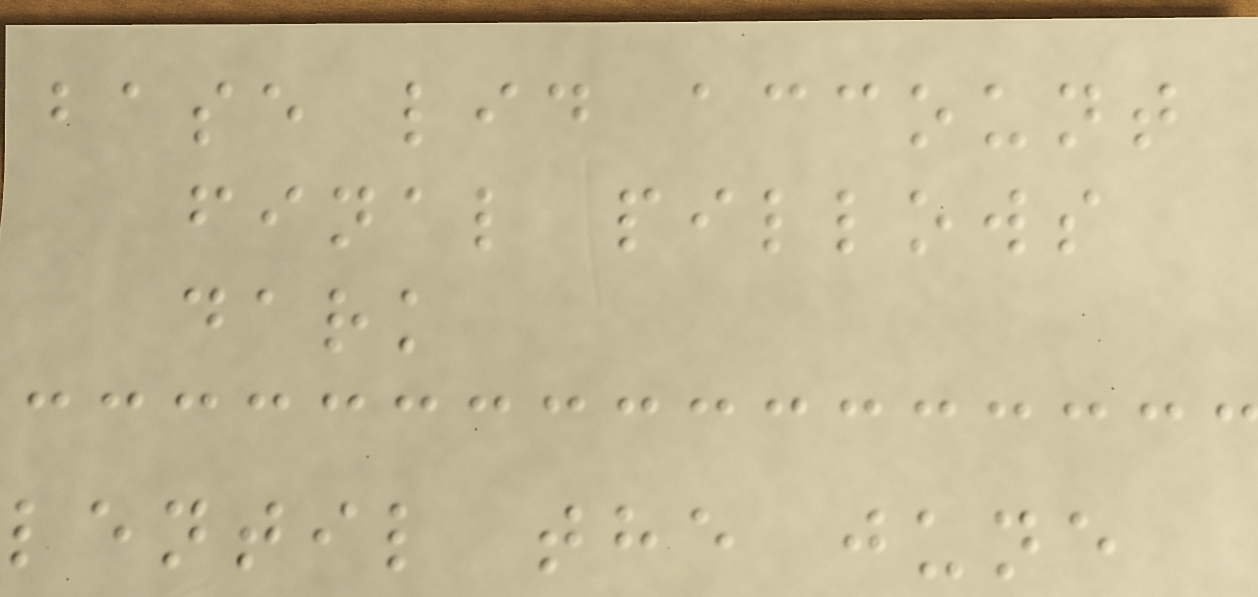base lid account
final pillows
dark
lentil the june
